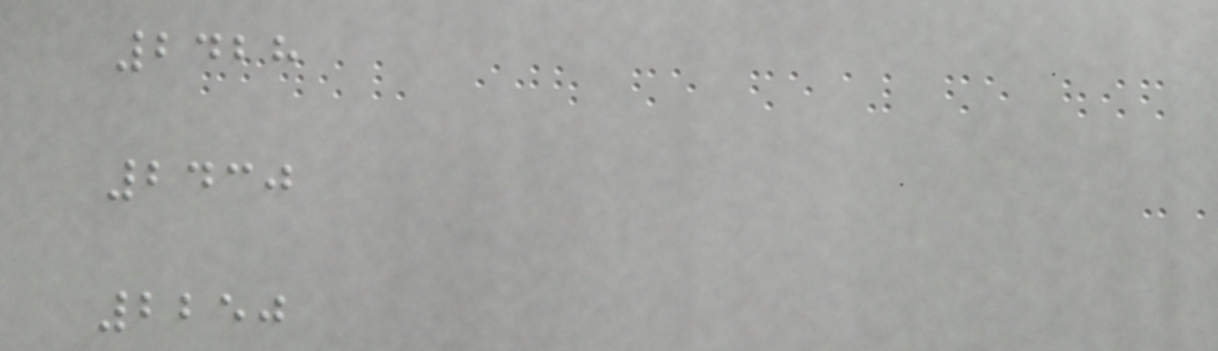2428
2430
2250
